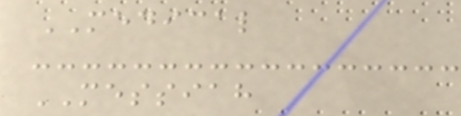MEDICAL
MESSIAH
